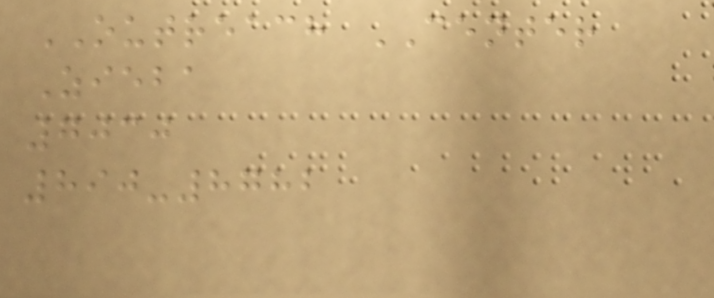OUTREACH CENTER
Zieba
7030
890-8782
